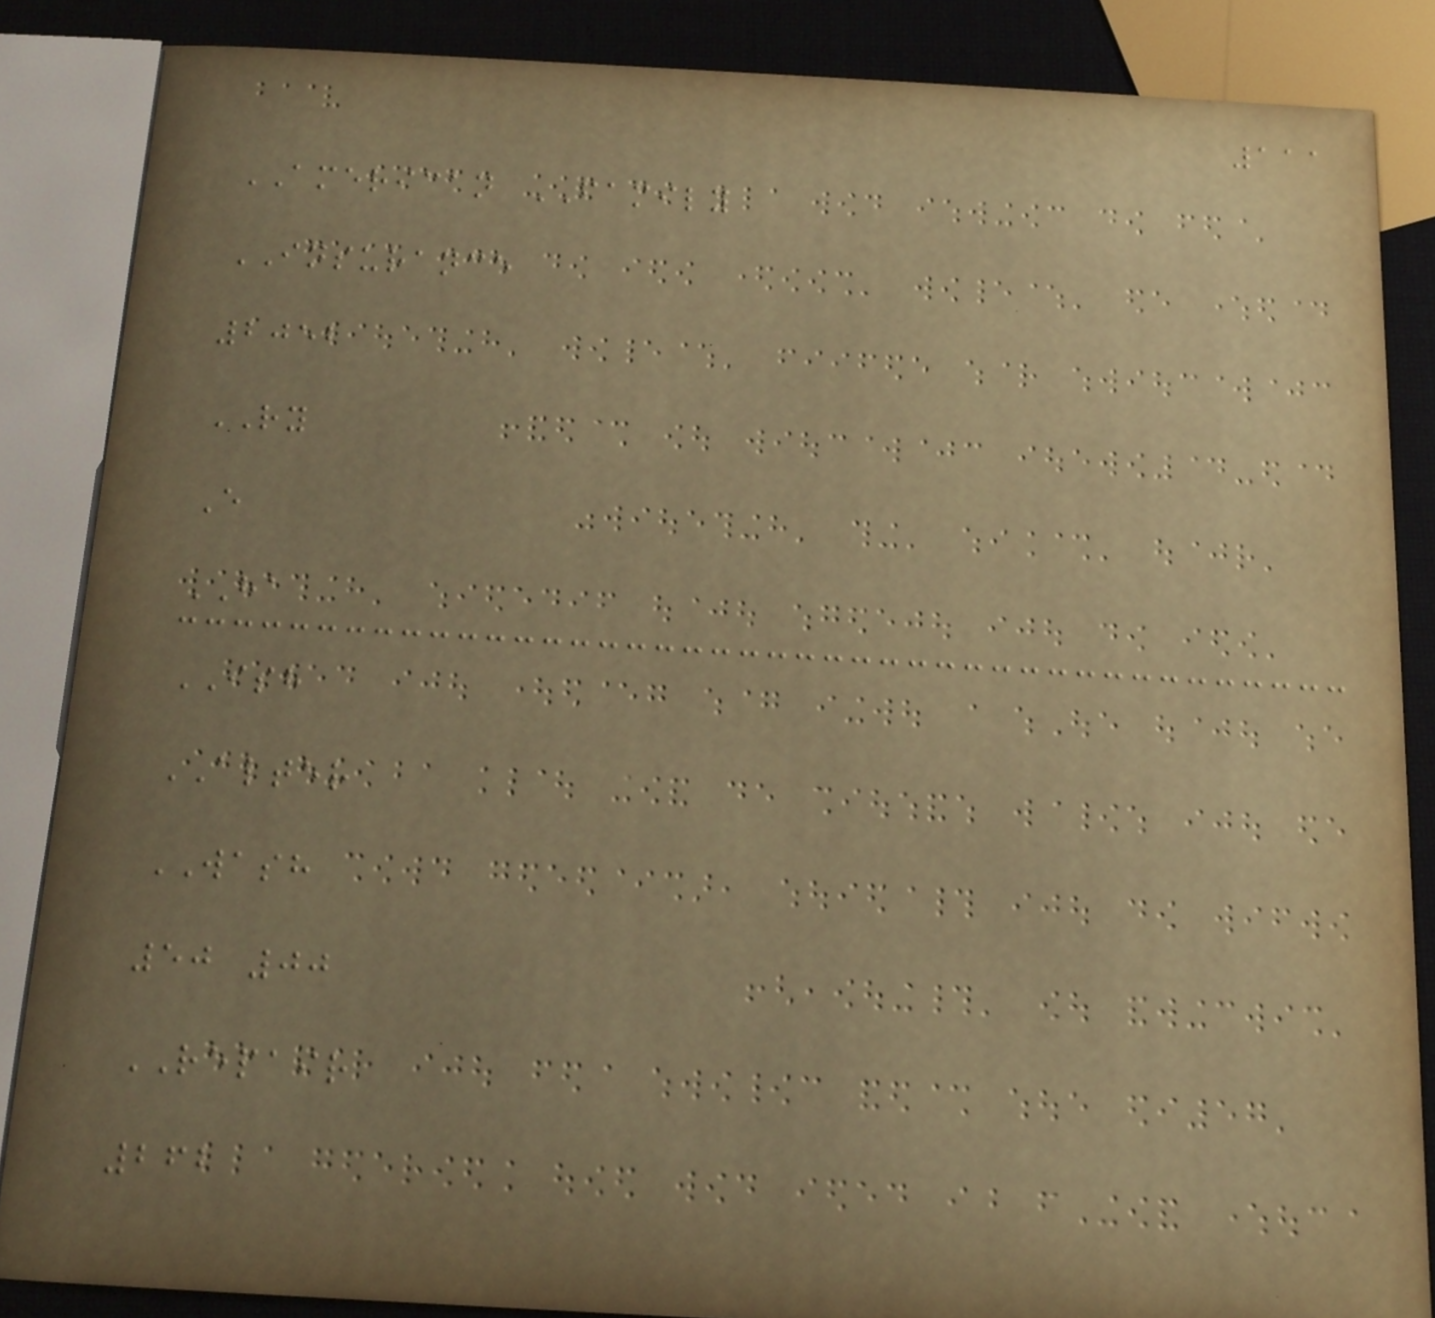111
AMERICAN FAMILY
INSURANCE
2052
RY
E
HA
ISH
ALTER
WASH
50 00
REPAIR
262
